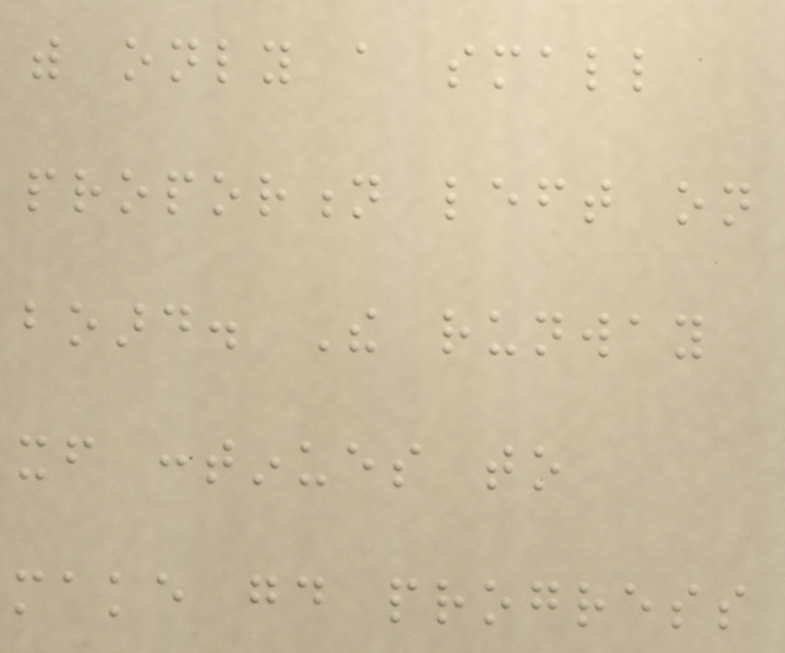with only a small
proportion left on
board. The runway
itself continues to
make good progress
